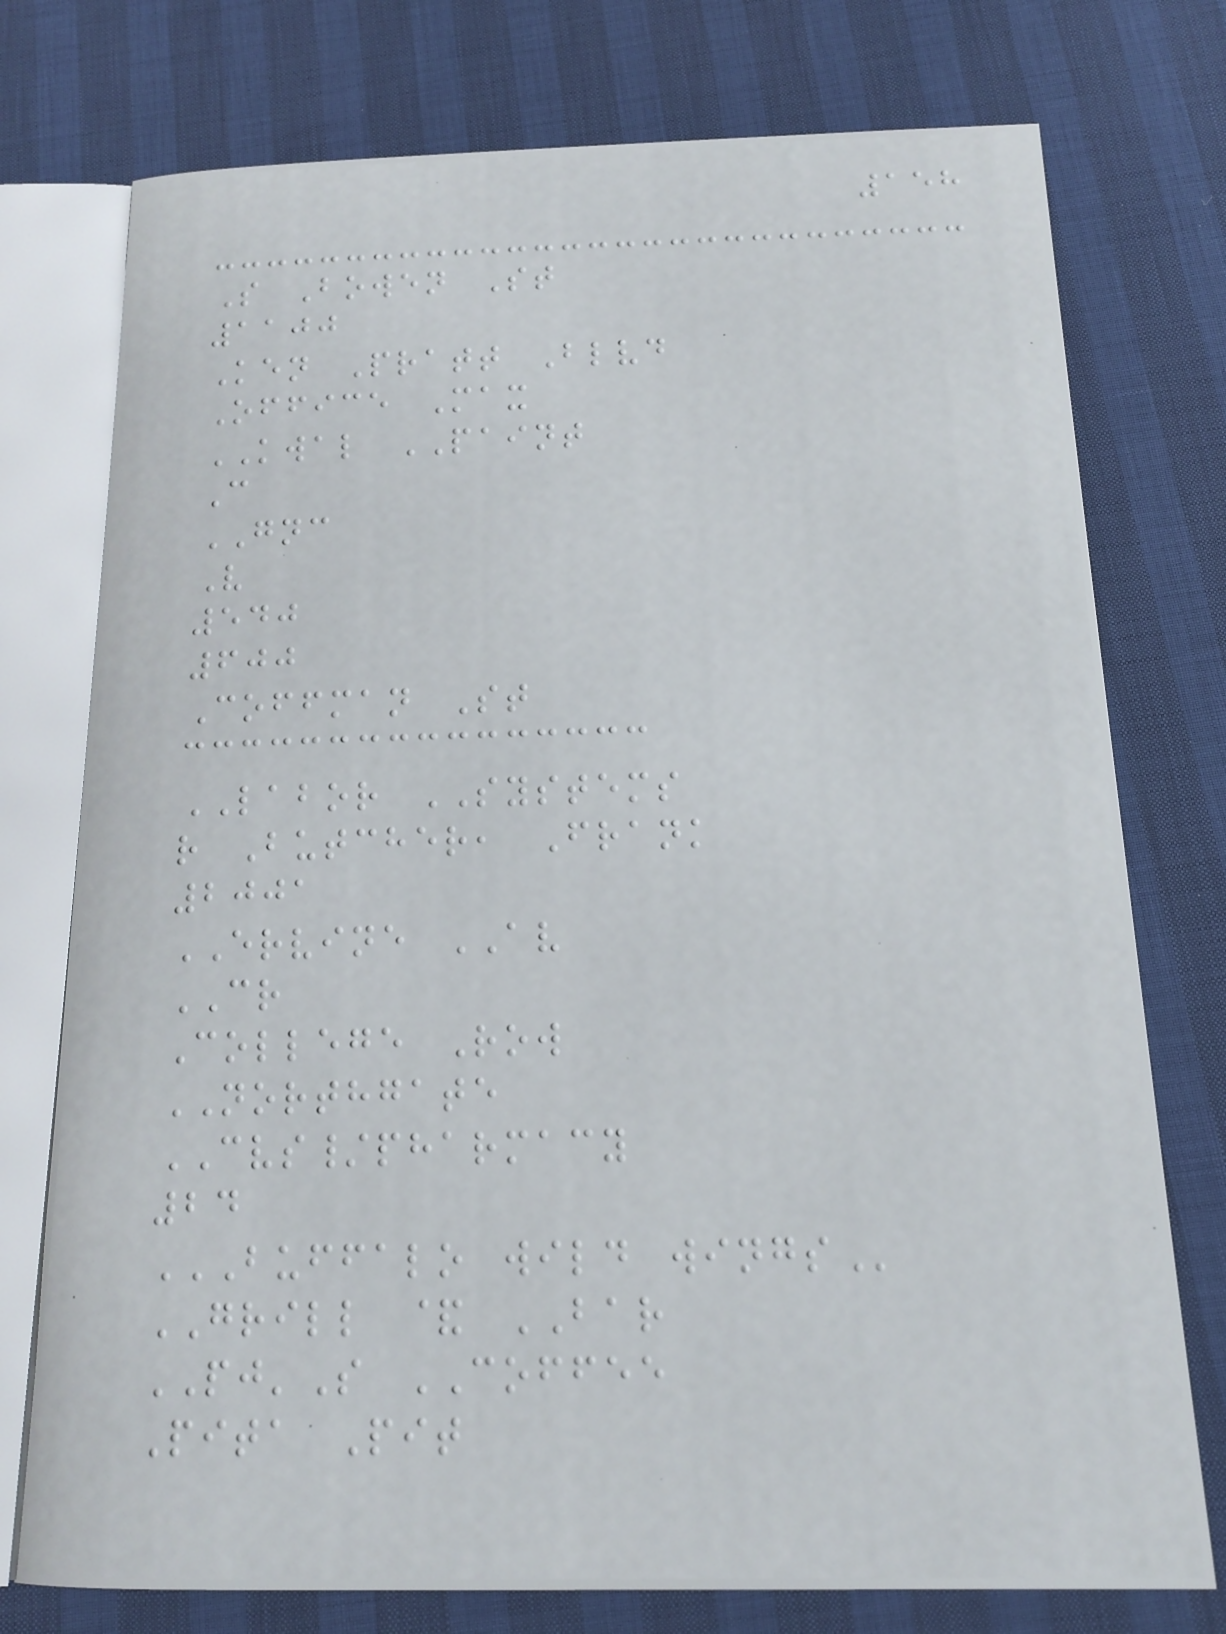158
S Bowen St
1100
Ken Pratt Blvd
Office Max
KWAL PAINT
C
GNC
V
540
600
Coffman St
LABOR SYSTEMS
r Butcher, Frank
2001
ERVINE AV
CR
College Row
NORTHGATE
CVS/pharmacy
24
BUFFALO WILD WINGS
GRILL & BAR
PJ'S COFFEE
Pita Pit
